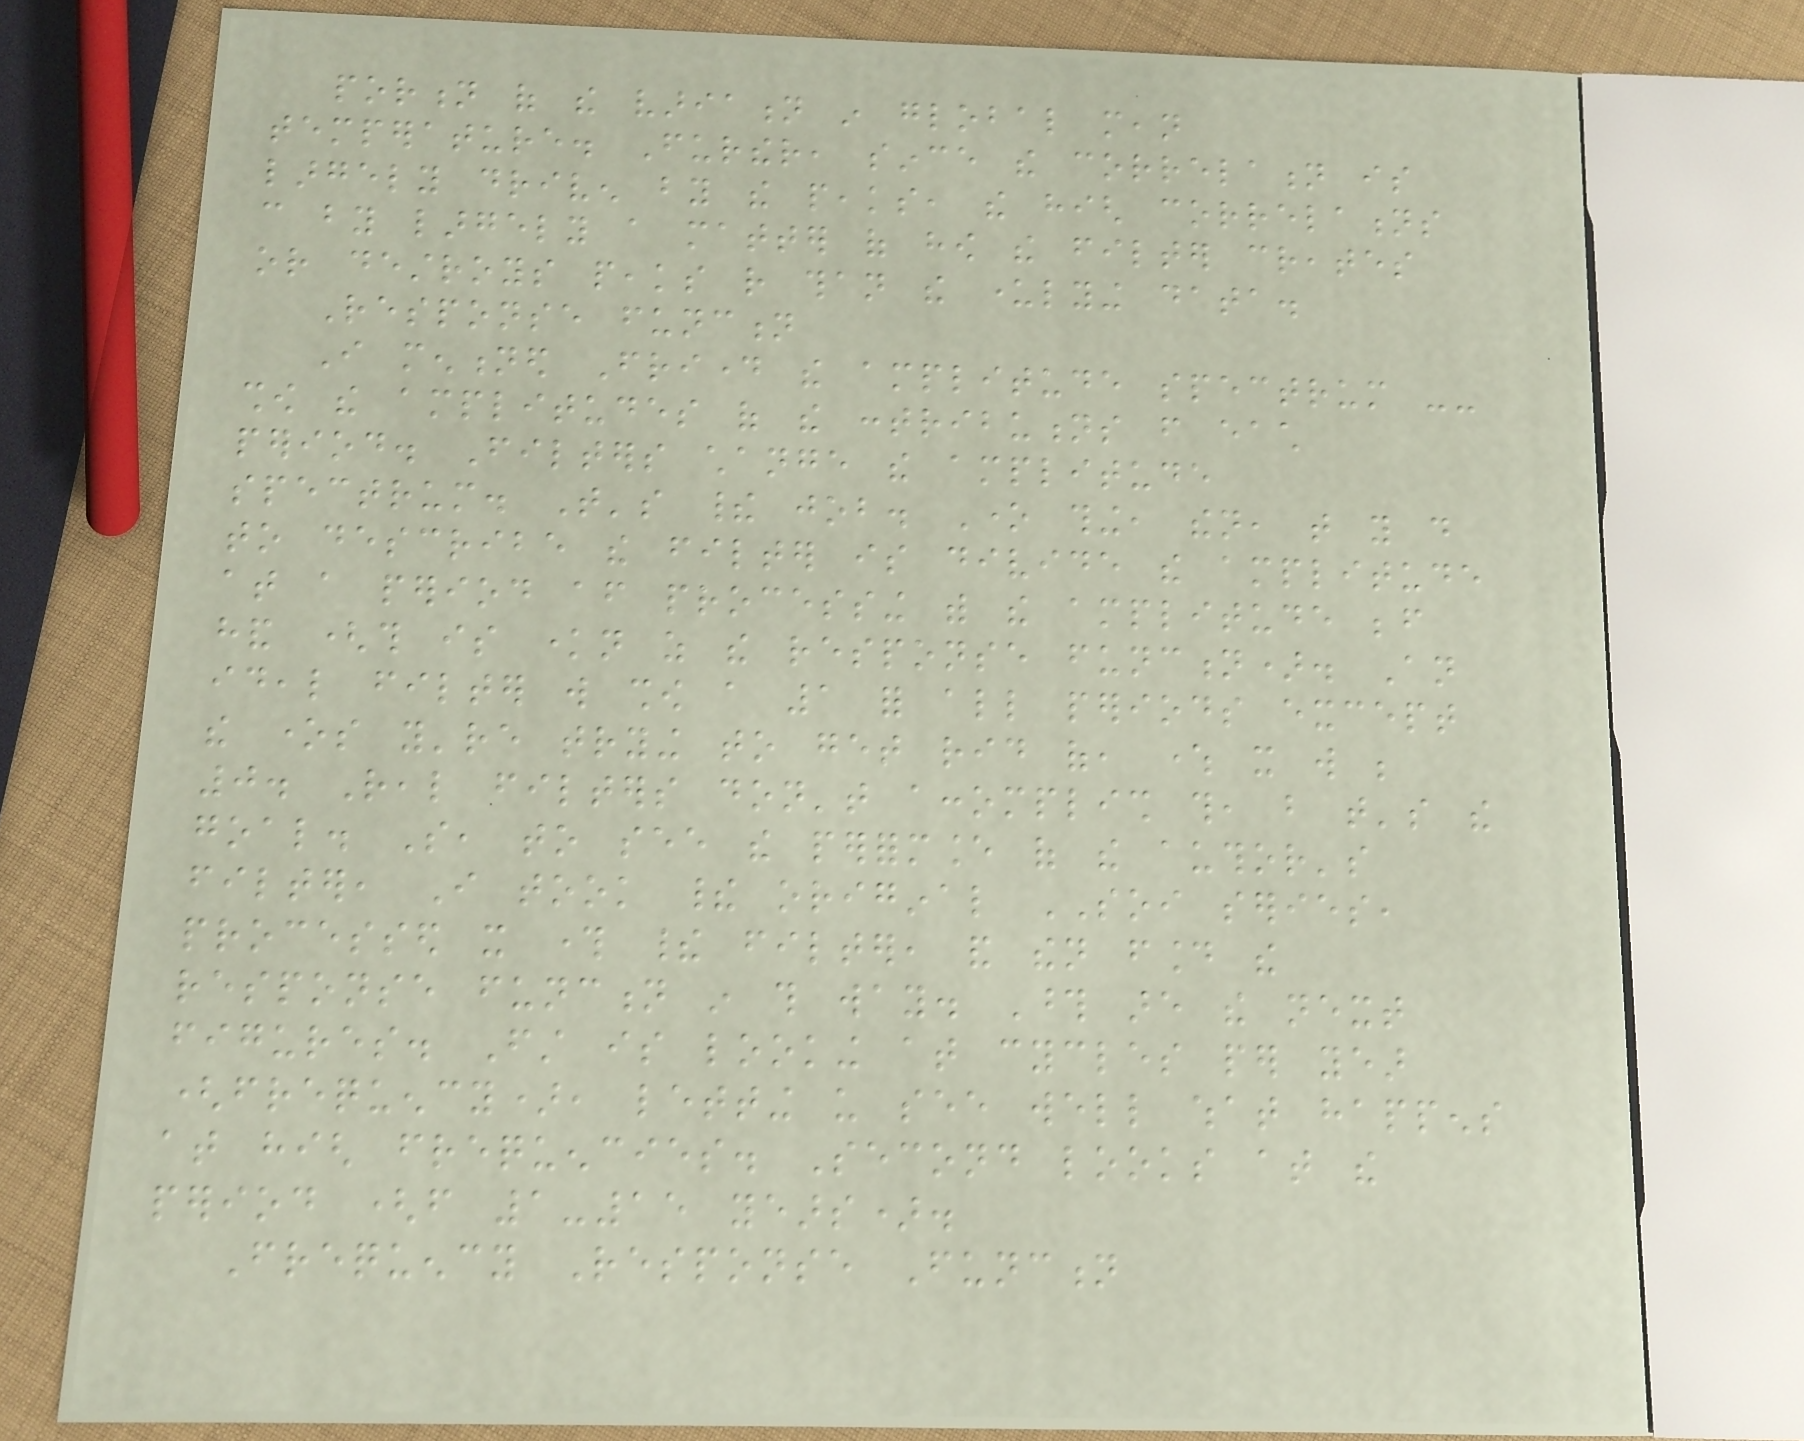portion of the variation in global mean
temperature. Further, since the correlation is
largely driven by the peaks, the high correlations
can by largely a matter of how the filter creates
or destroys peaks rather than the underlying data.
Response function
I mentioned Friday the amplitude spectrum --
show the amplitudes of the contributions from each
period. Filters change the amplitude
spectrum. That's their job. One thing, then, that you do
to describe the filter is divide the amplitude
at a period after processing with the amplitude before
hand (this is known as the response function). An
ideal filter will show a 1 for all periods except
the ones you're trying to get rid of, where it will be
0. Real filters don't accomplish this, but that's the
goal. So, to see the performance of the author's
filter, I took their original SOI series,
processed it through their filter, and then found the
response function in this way. Those are the next
figures. First is looking at cycles per year
(frequency), letting us see well what happens
at high frequencies. Second looks at the
period (from 1-15 years).
Frequency Response Function
